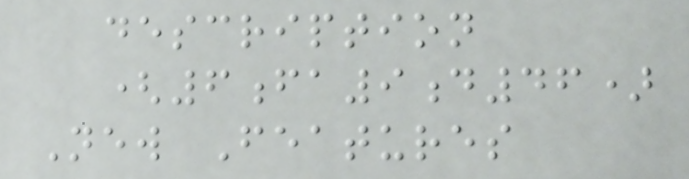description
(6fa9d46)
New Features
